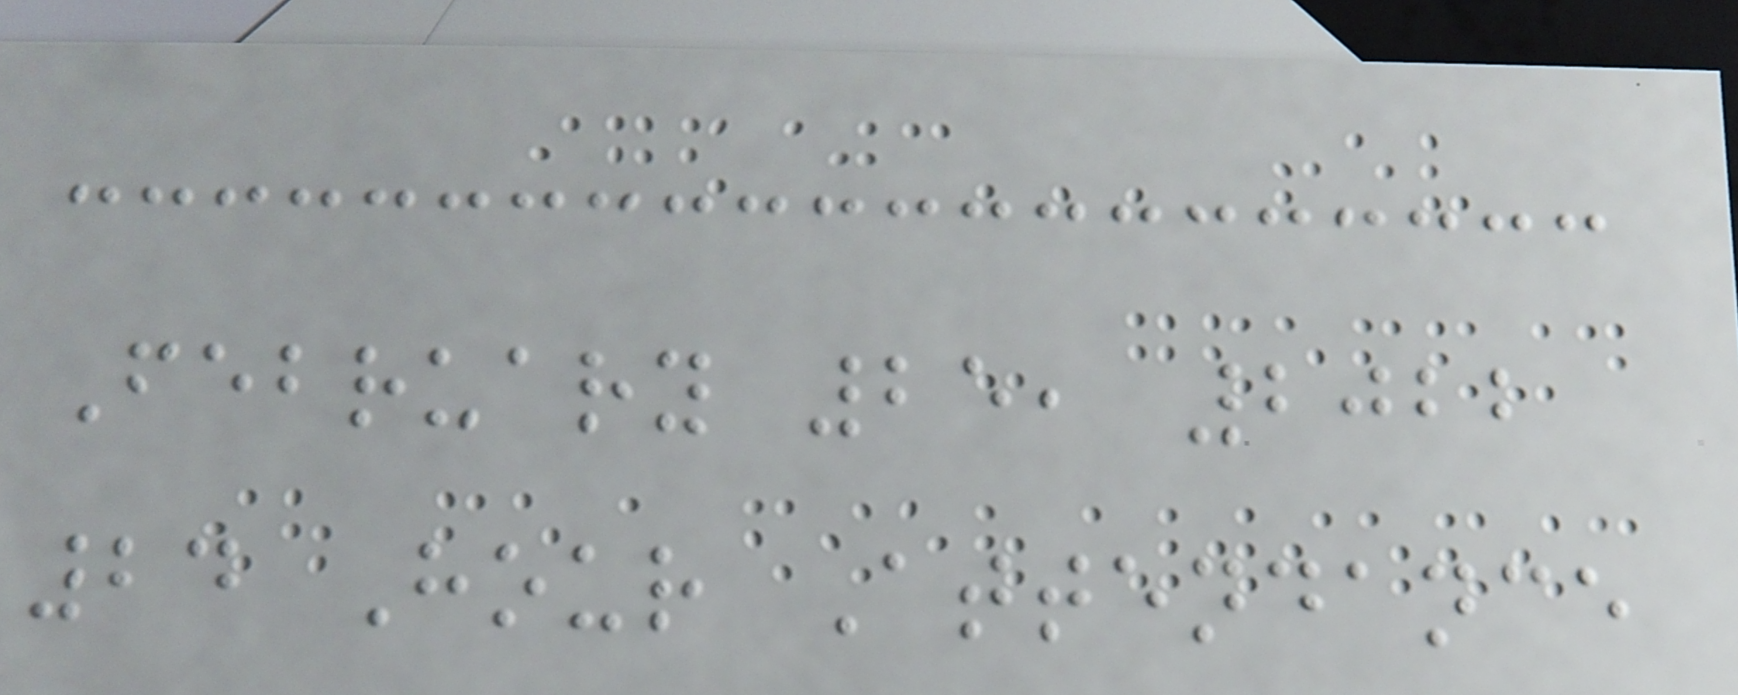February 25, 2022
24 Hour Attendance
